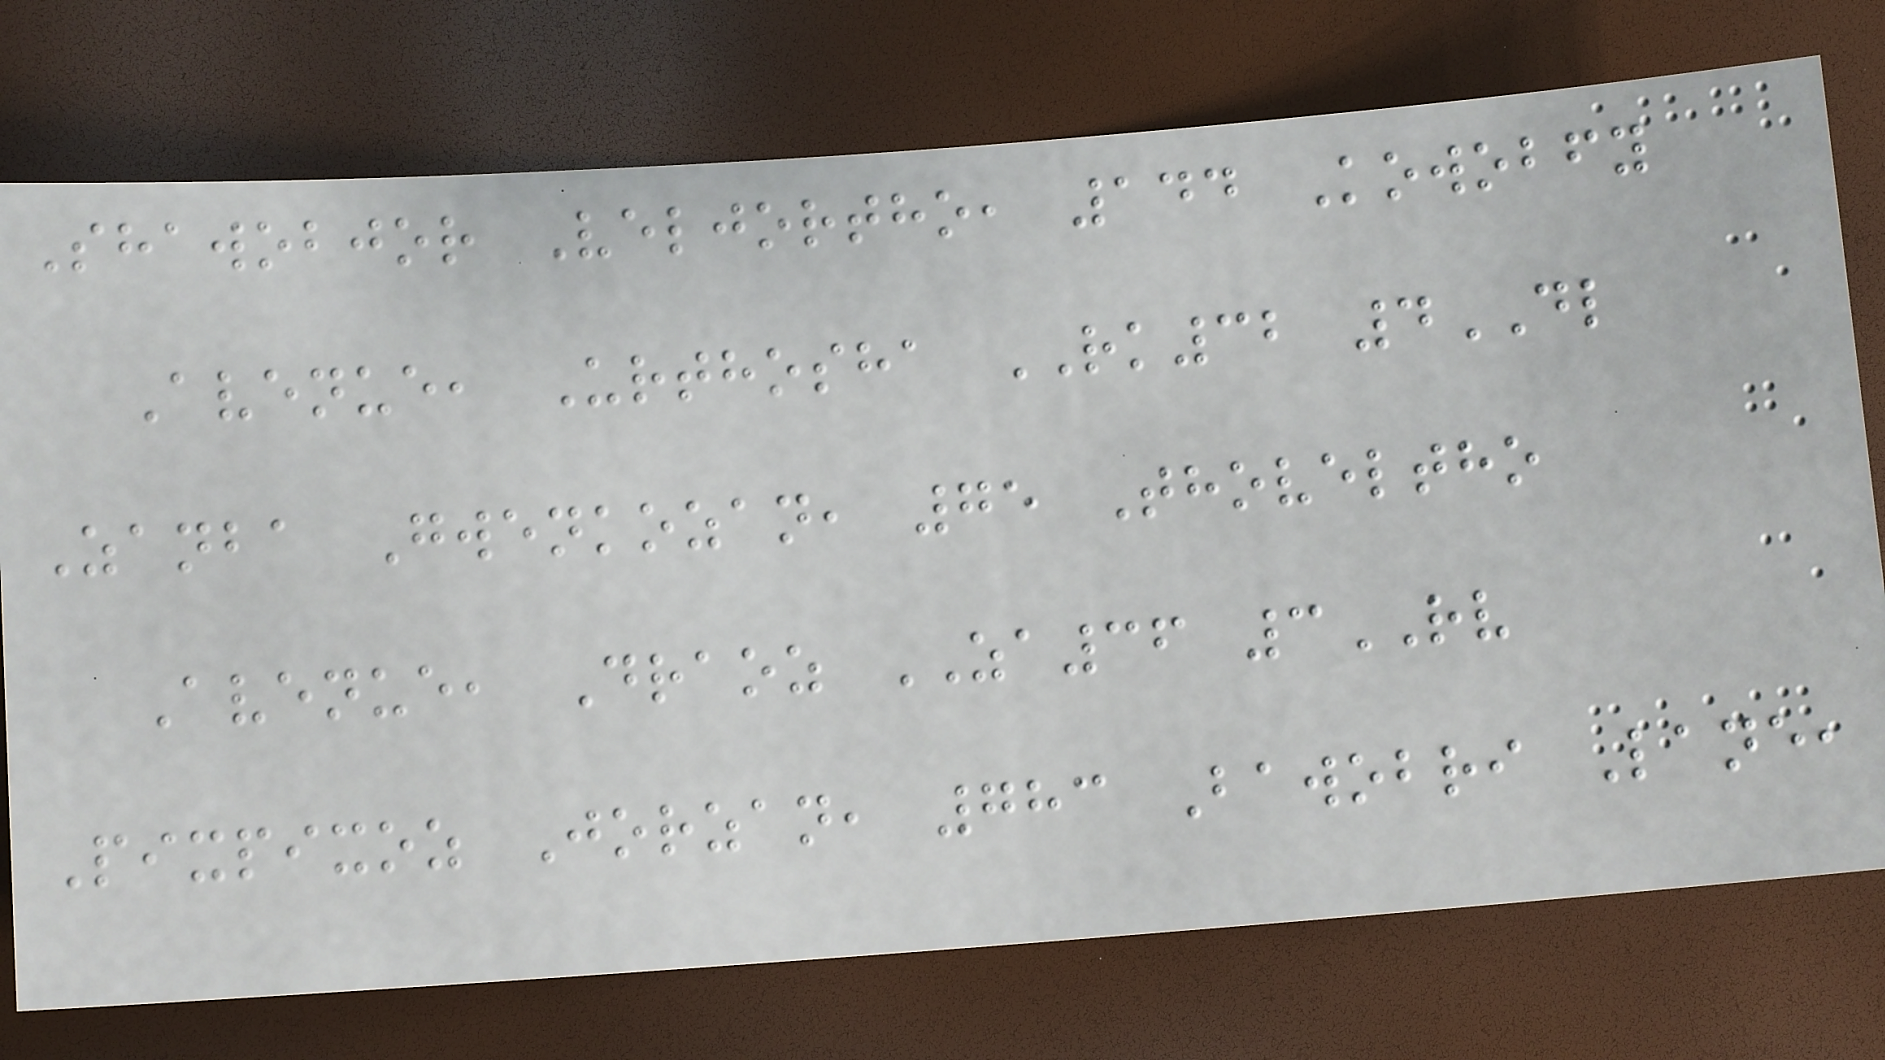Shawobjor Veljortho, 144 Kowobfy
Avenue, Urthosha RK32 4DL
Zanba Gwenkozan, 75 Thoveltho
Avenue, Draoz ZA36 3RV
Pixpixoz Jorzan, 783 Bawobri Lane,
